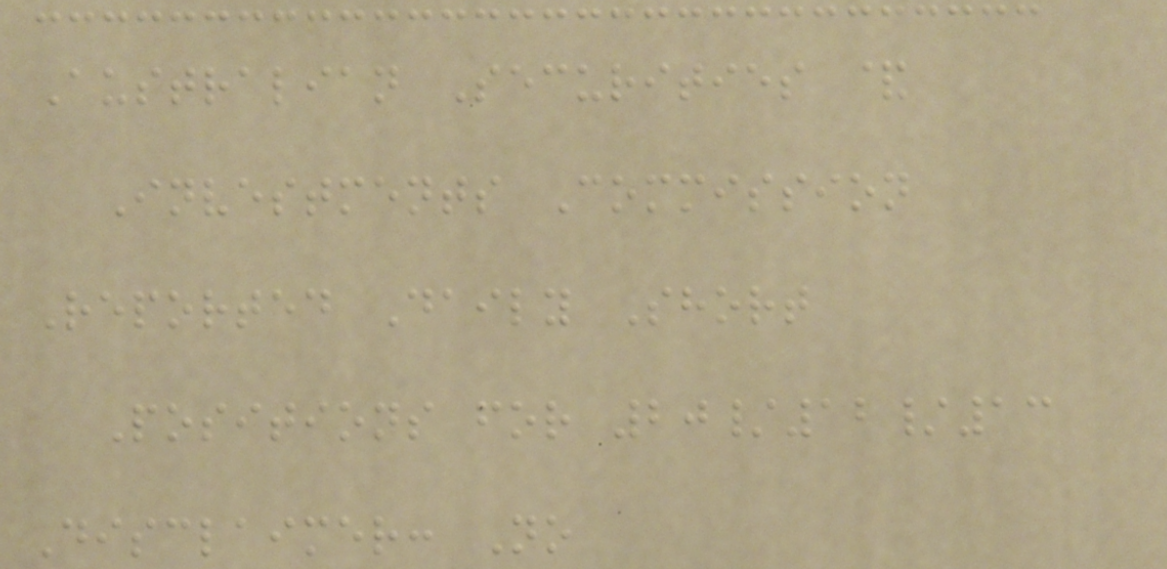Australian Securities &
Investments Commission
Reported Daily Short
Positions for 20/12/13
Disclaimer: No
